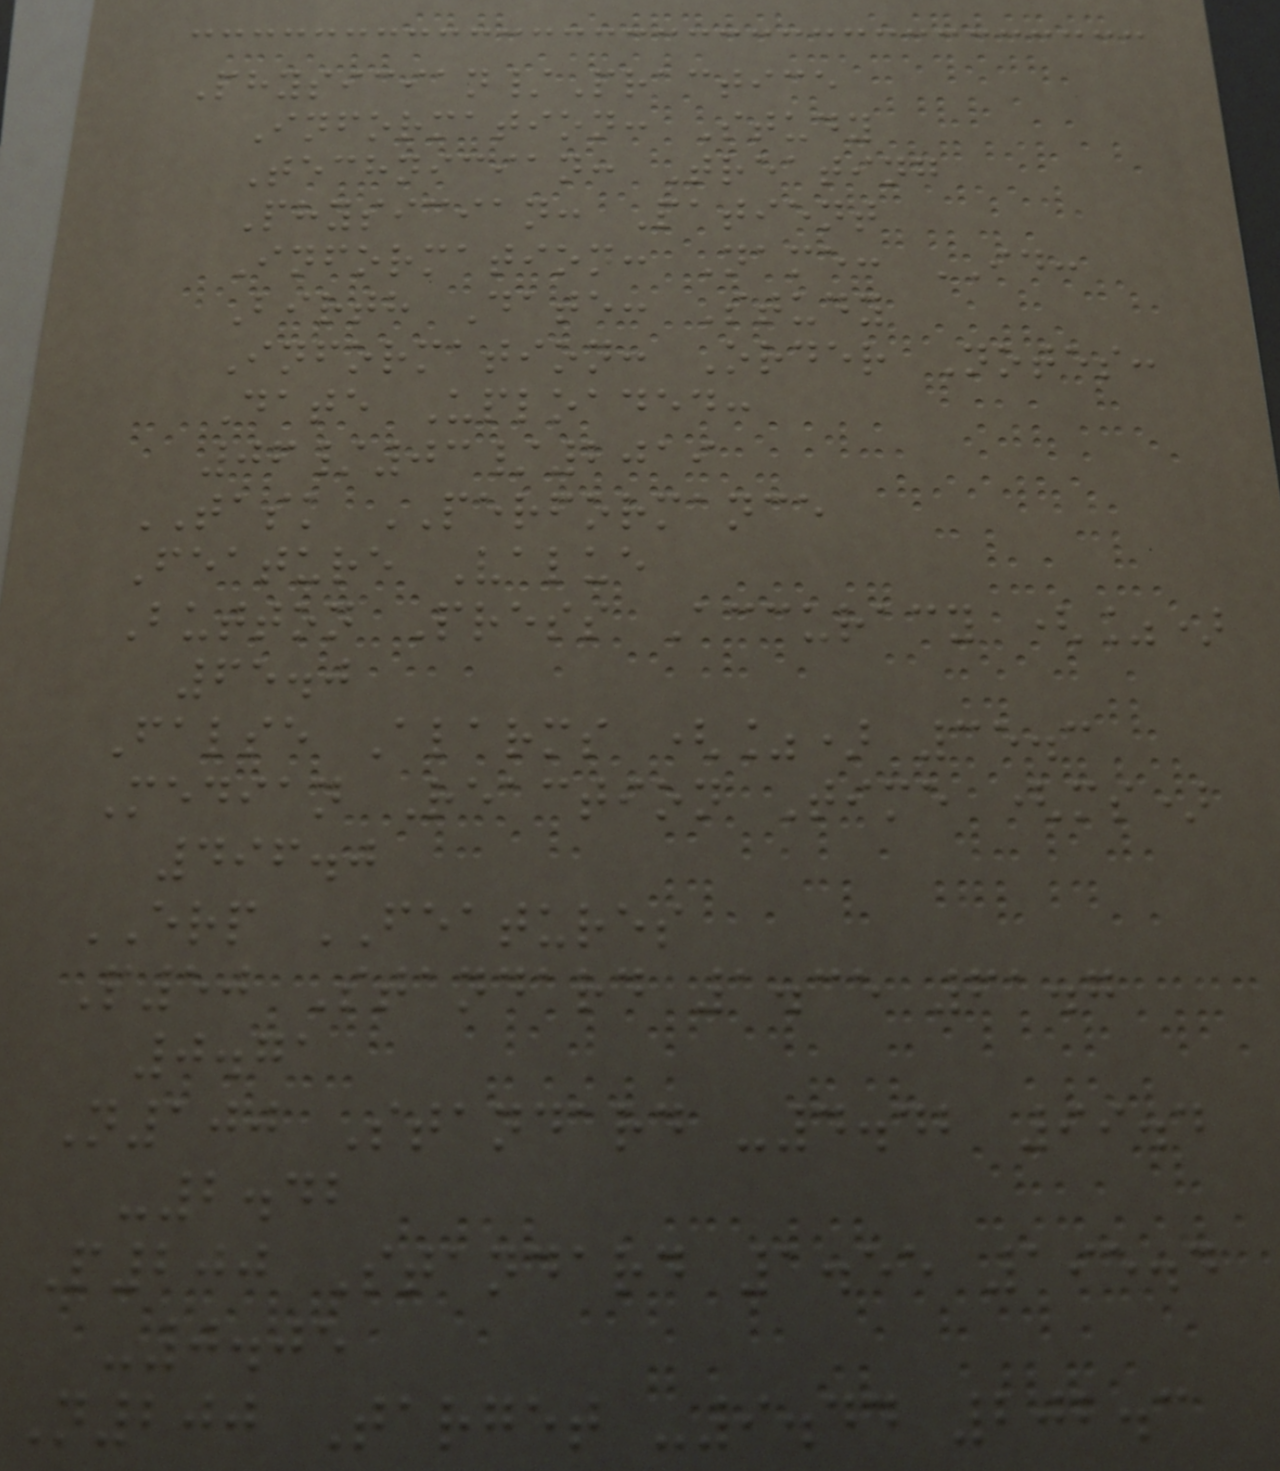Physician/Practice
Information: Study
Technician: Treating
Physician: Patient
Information: Name: ID:
Birth Date: Study
Information: Order Notes:
Date Uploaded:
06/03/2019
TASK PERFORMANCE
Feature Value
Button Press Accuracy (%)
65.0
False Alarms (%) 35.3
Median Reaction Time (ms)
496.0
ERP FEATURES
P50 Standard 1.35 61.7
0.71
N100 Standard -4.42 99.4
-2.42
P200 Standard 1.55 195.4
-0.05
N200 Target -9.44 202.3
